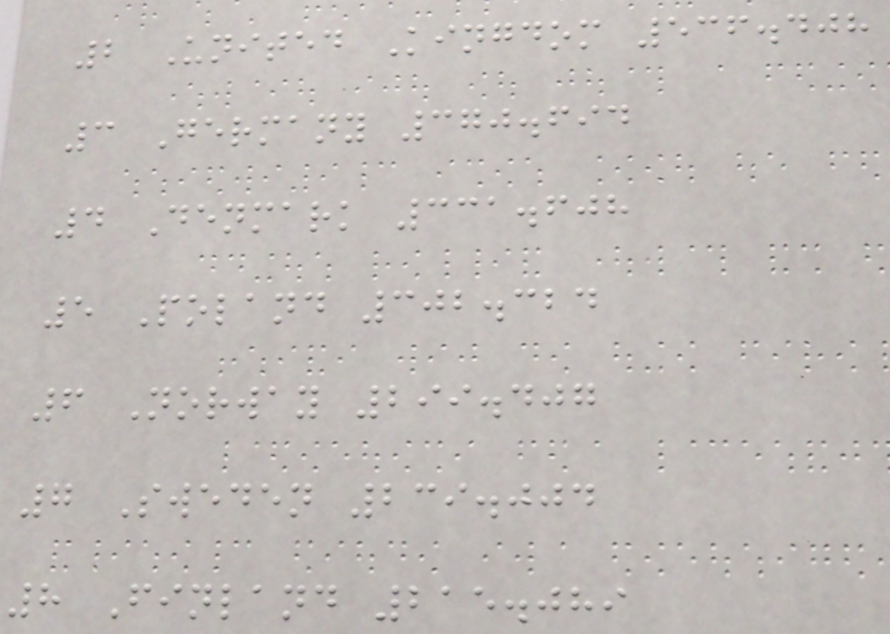2 United Kingdom 536.408
3 Germany 370.694
4 Denmark 331.608
5 Poland 302.324
6 Norway 299.407
7 Sweden 239.004
8 Finland 215.089
